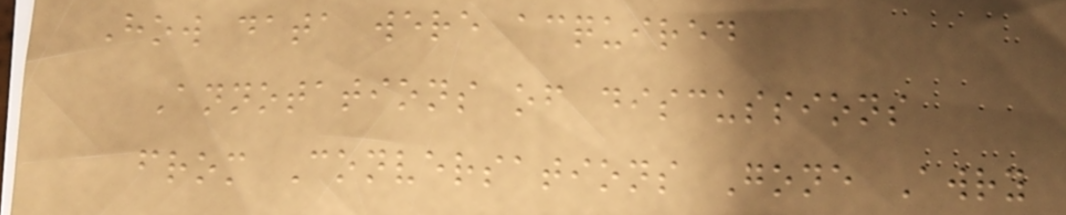How data were acquired
Annotations of discussions
from Conversations Gone Awry
